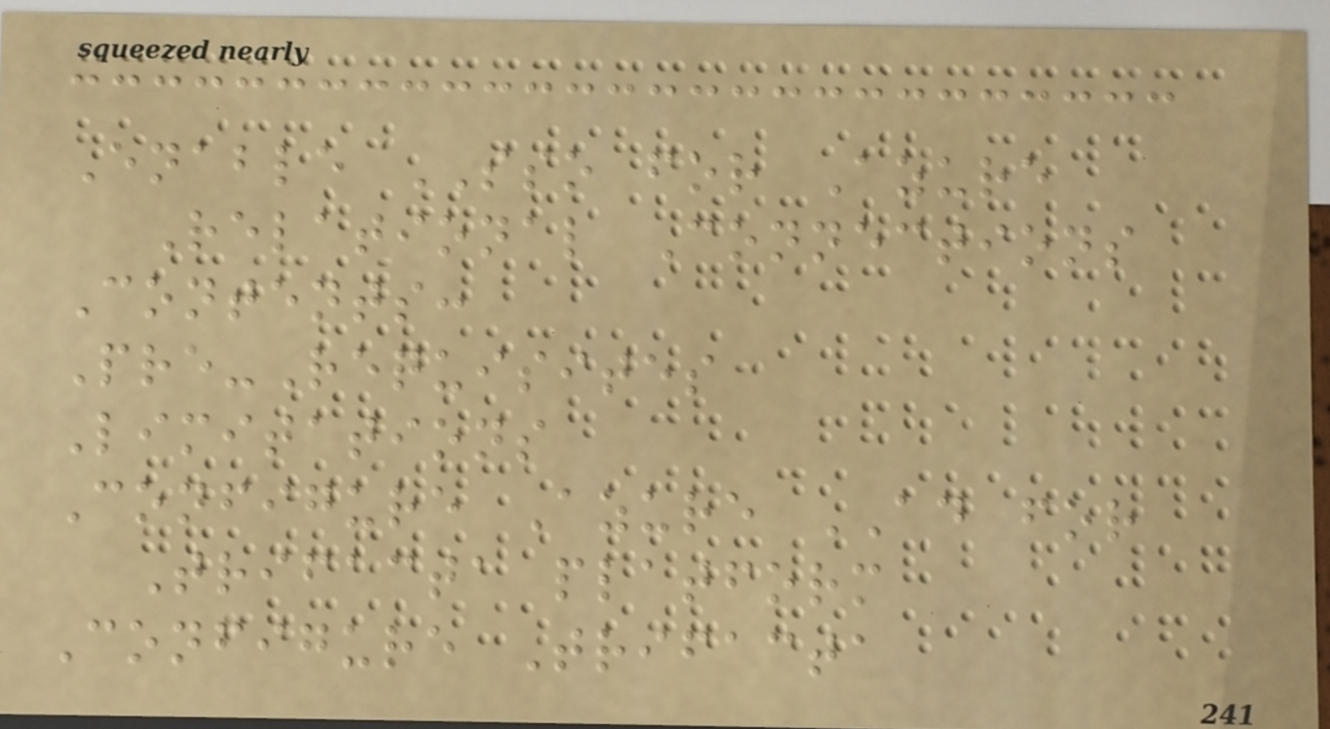Enable SSO for Azure
Relational Connections
Contents:
Pre-Requisites
Limitations
Configure Azure AD for
Trifacta platform
Configure Trifacta
